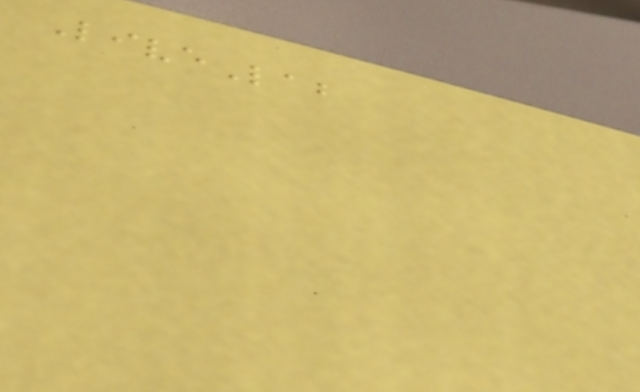LiveLab
